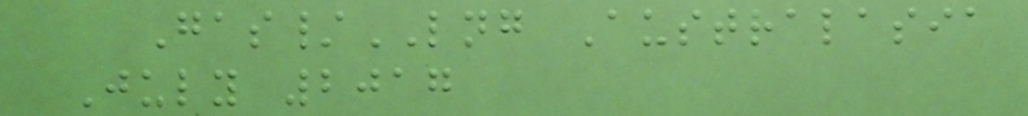Gas/LNG Australasia
July 2017
